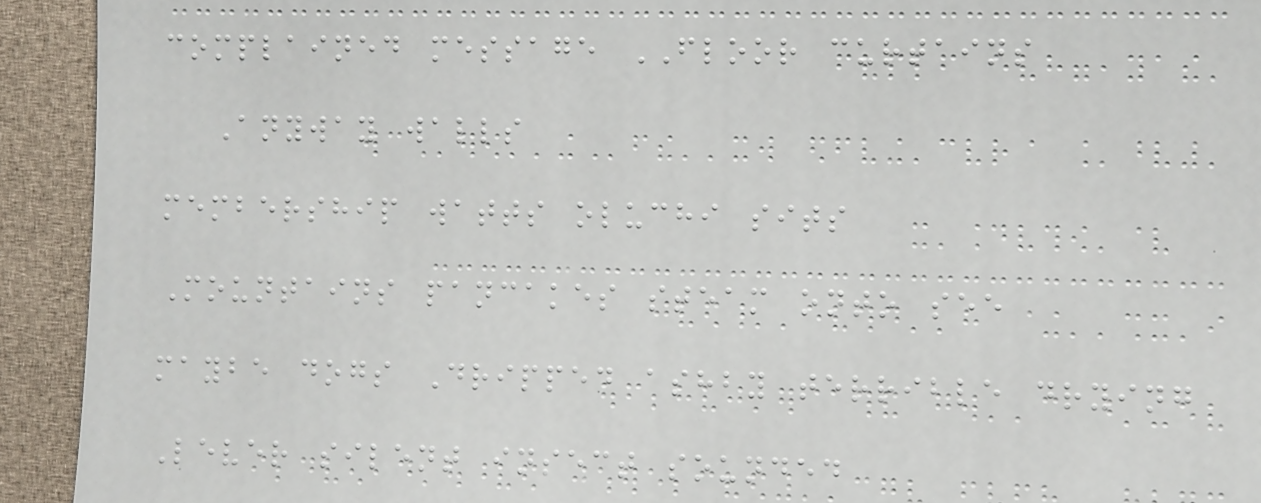complained message FLOOR curtains
Anyway walls
membership watts oluchi sits
Mountains pancakes steam onto see
maybe dogs Dripped ashby terrible drying
Lever silent insect sounded
